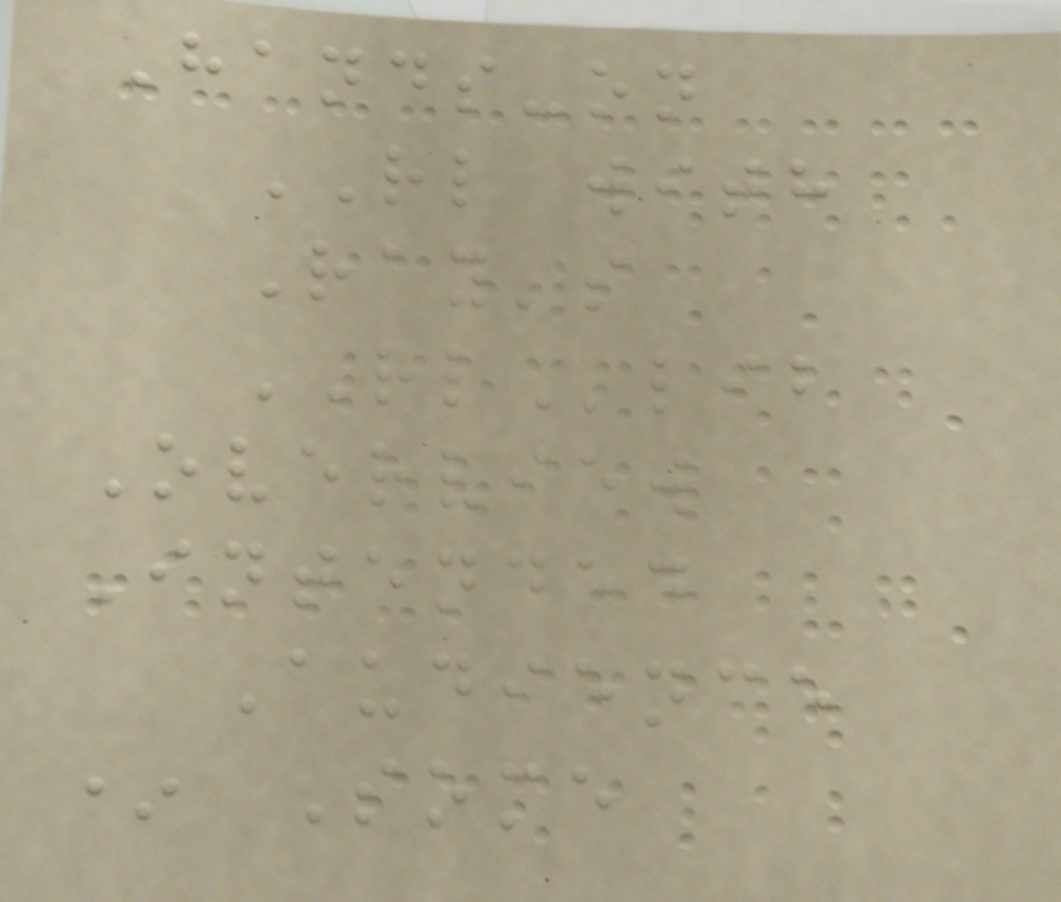Hands-on
RL with
Ray's
RLlib
Overview
Intended
Audience
* Some
